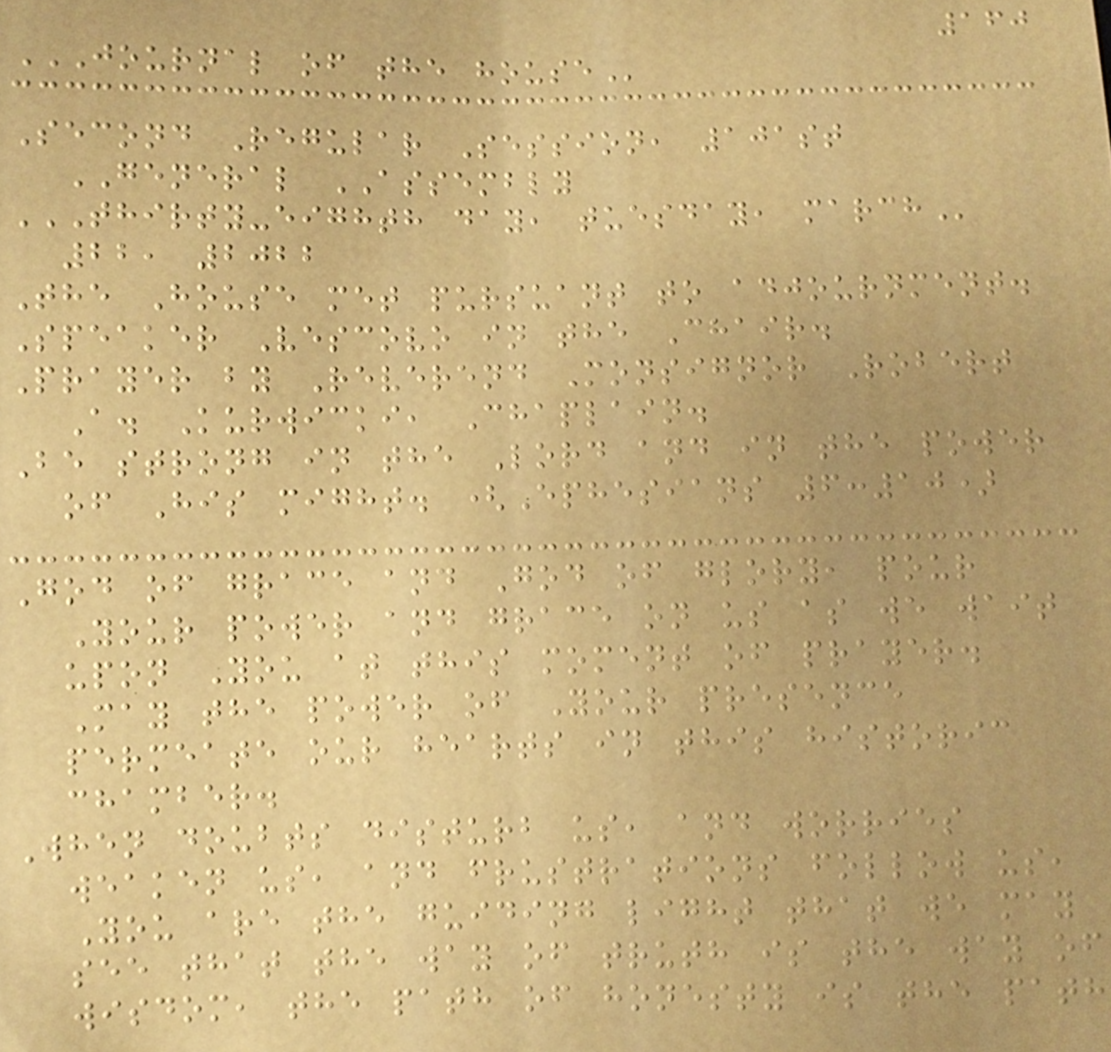160
JOURNAL OF THE HOUSE
Second Regular Session, 101st
GENERAL ASSEMBLY
THIRTY-EIGHTH DAY, TUESDAY, MARCH
22, 2022
The House met pursuant to adjournment.
Speaker Vescovo in the Chair.
Prayer by Reverend Monsignor Robert
A. Kurwicki, Chaplain.
Be strong in the Lord and in the power
of His might. (Ephesians 6:10)
God of grace and God of glory, pour
Your power and grace on us as we wait
upon You at this moment of prayer.
May the power of Your presence
permeate our hearts in this historic
chamber.
When doubts disturb us, and worries
weaken us, and frustrations follow us,
You are the guiding light that we may
see that the way of truth is the way of
wisdom, the path of honesty is the path
